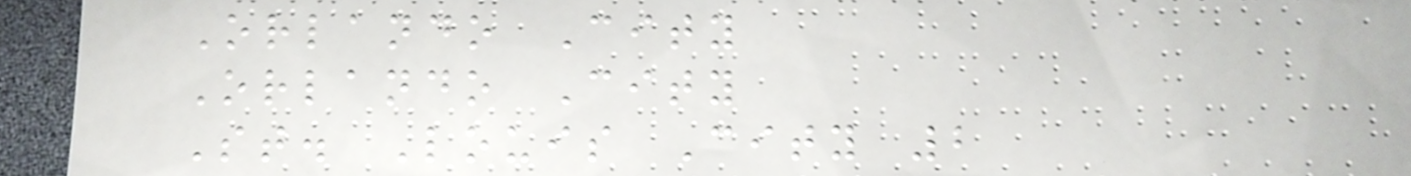Orlando City
Orlando City
St. Louis City 2
